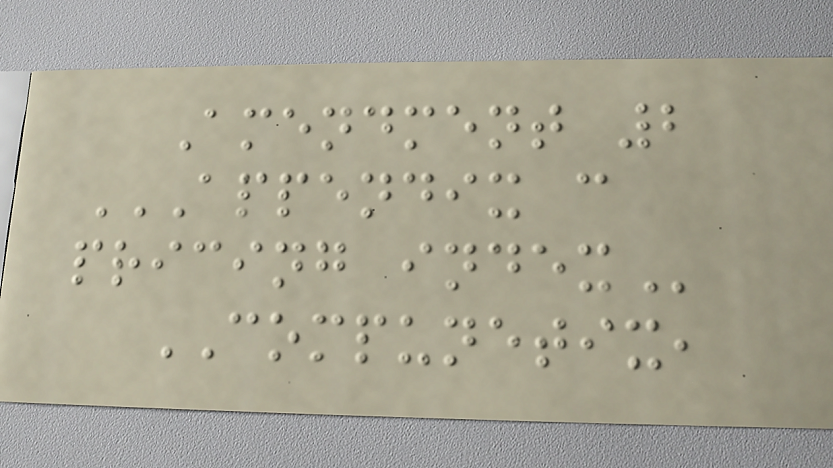Amendment 2
APPENDIX C
PRICING INDEX
COMPUNETIX,
